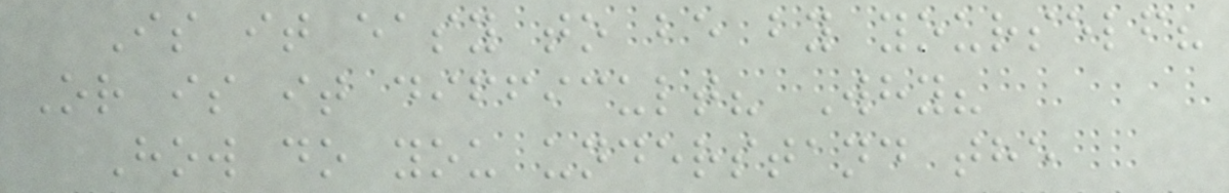Is it easy to be by yourself?
Or is it difficult? Why?
How do you understand the
